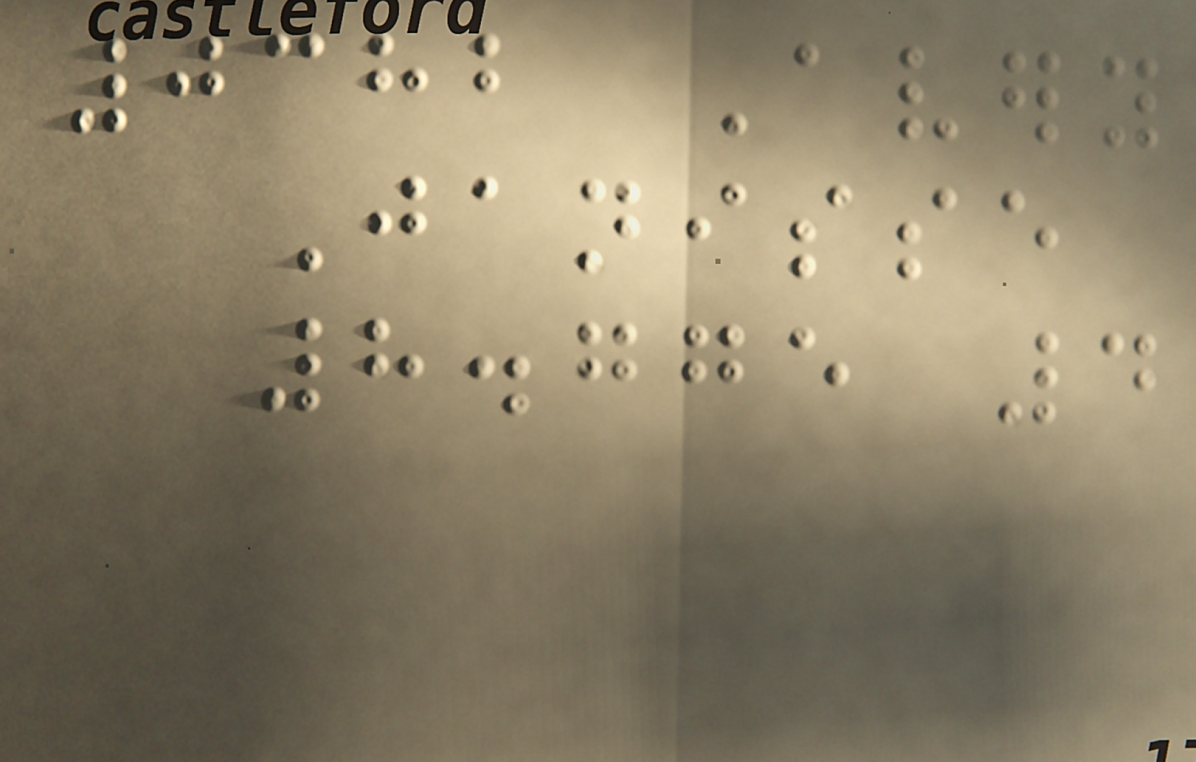0382 Avery
Janisse
8.775 4
